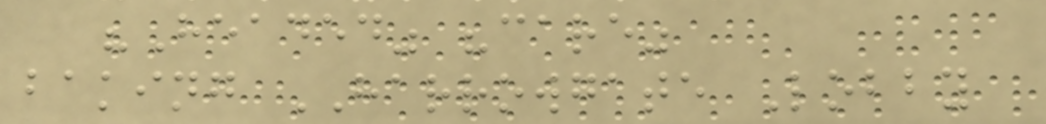"Headed" "care"
baking HARROWGATE Lobby
